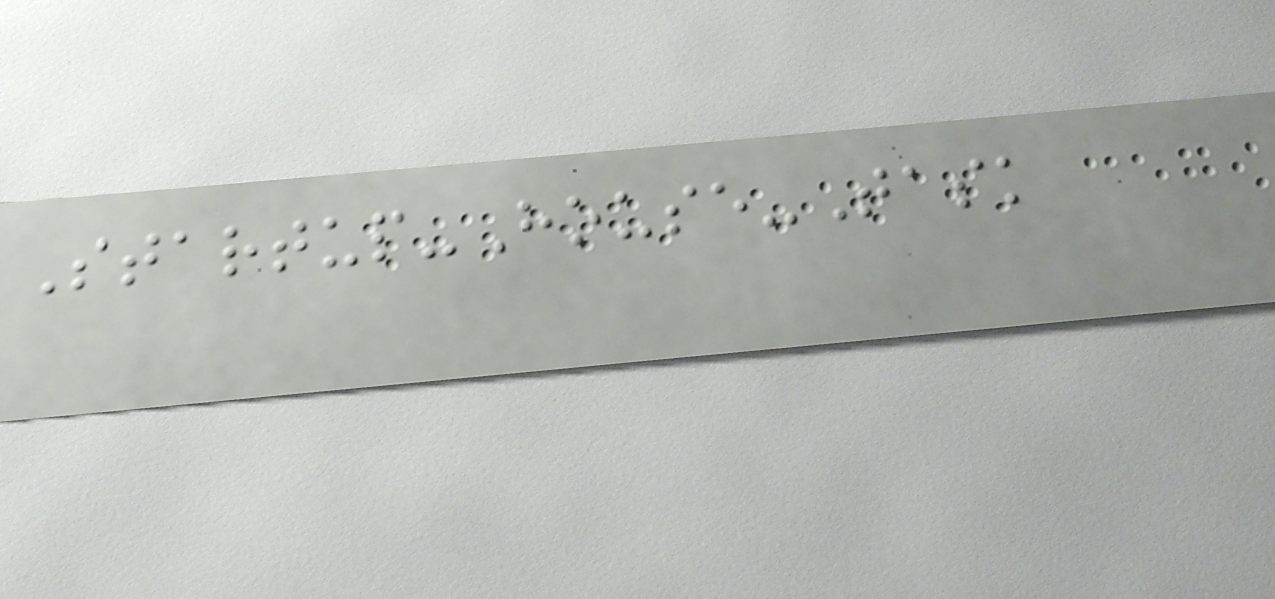Startup-House-Task
